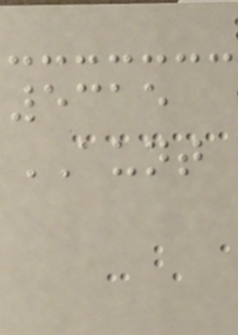5315
AUNT
